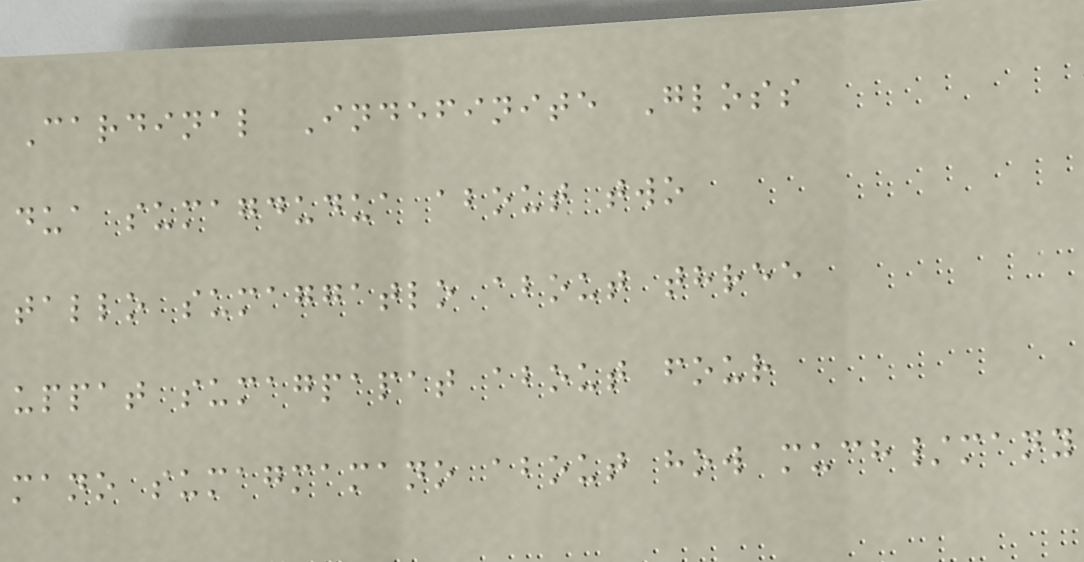Cardinal Indefinite Gloss
dua sumagdudua about two
tallo sumaggatlo about three
uppat sumagpapat about four
mano sumagmamano about how much/many
